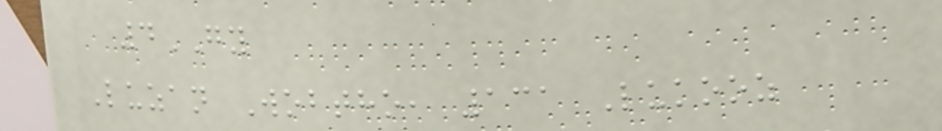4GY
Luzan Wobtho, 131 Lukooz
